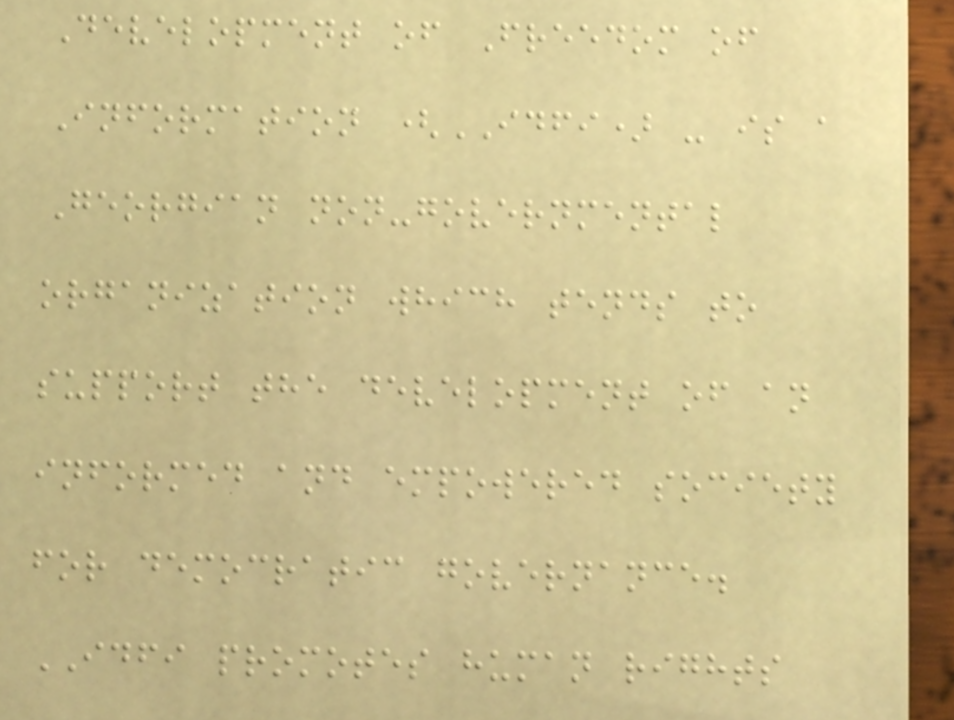Development of Freedom of
Information (IDFI) - is a
Georgian non-governmental
organization which tends to
support the development of an
informed and empowered society
for democratic governance.
IDFI promotes human rights
